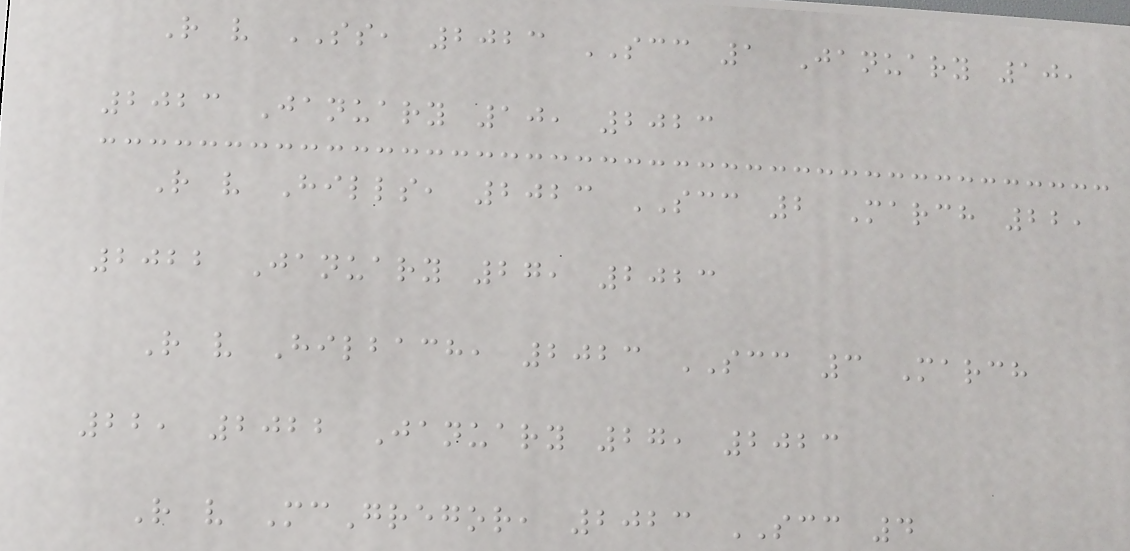R v SS, 2023 SCC 1 January 10,
2023 January 10, 2023
R v Hills, 2023 SCC 2 March 22,
2022 January 27, 2023
R v Hilbach, 2023 SCC 3 March
22, 2022 January 27, 2023
R v McGregor, 2023 SCC 4
